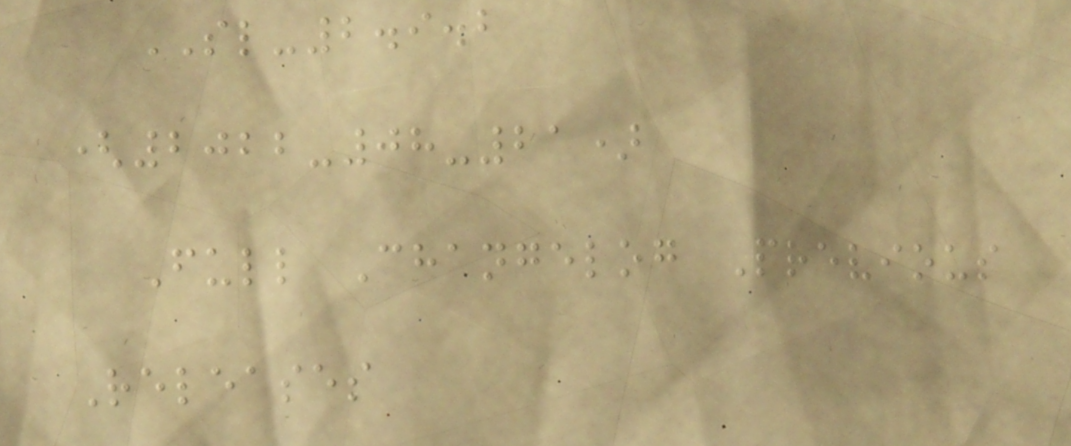SL-2.9.2
(2022-08-21)
Full Changelog Previous
Releases
